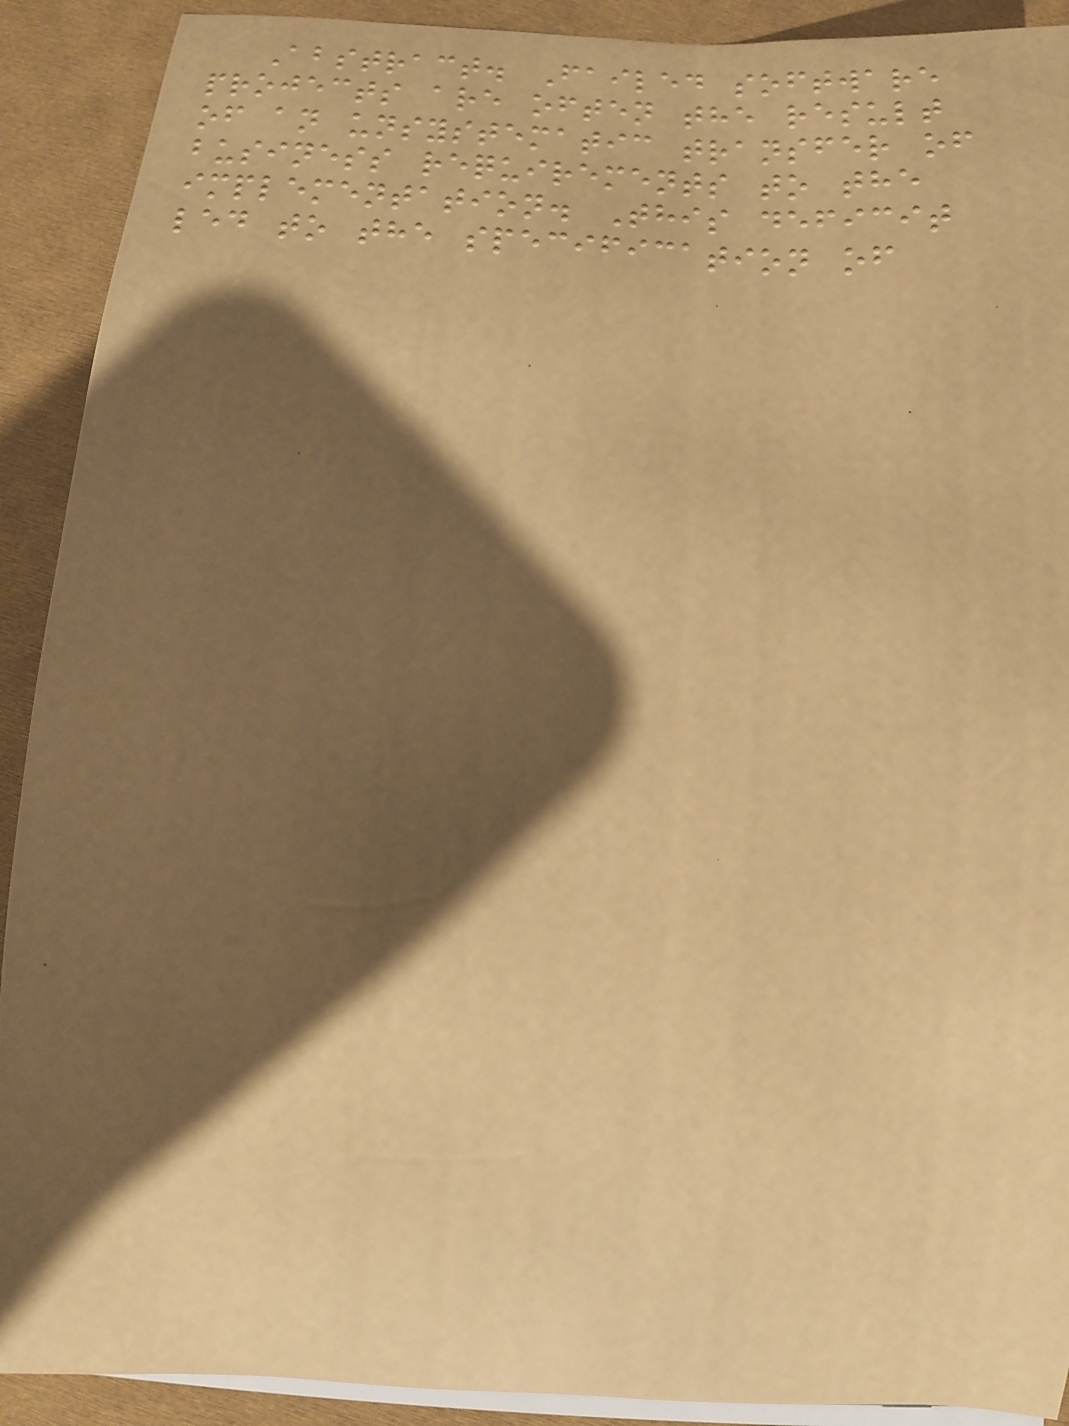Abstract. Failed software
projects are often the result
of an unsystematic transfer of
business requirements to the
implementation. This deficit
led to the specification of
